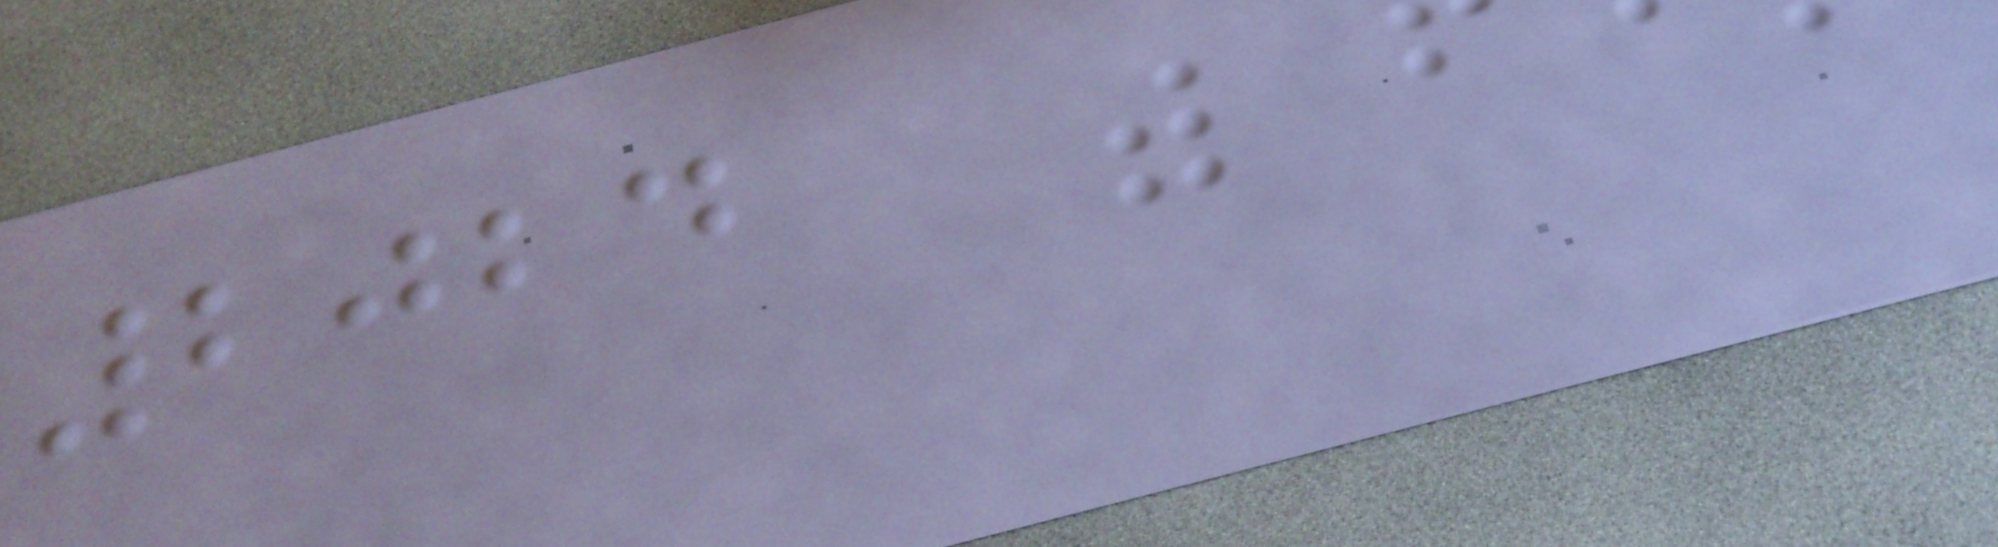2024
